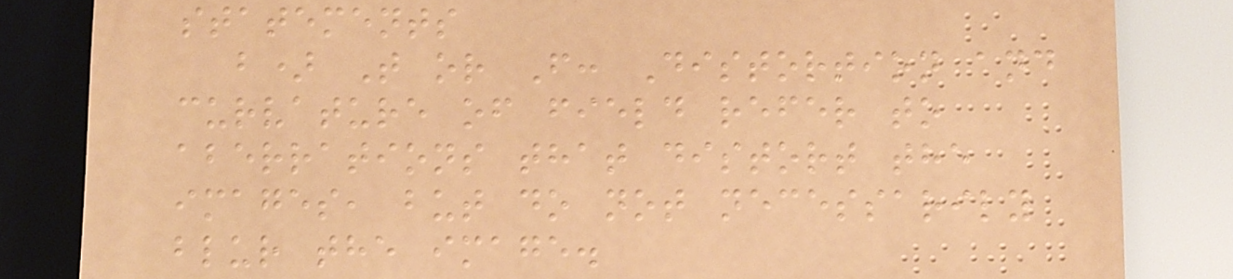statements
b) T or F: Distortion and
curvature of field refer to
aberrations that distort the
images, but do not necessarily
blur the image.
